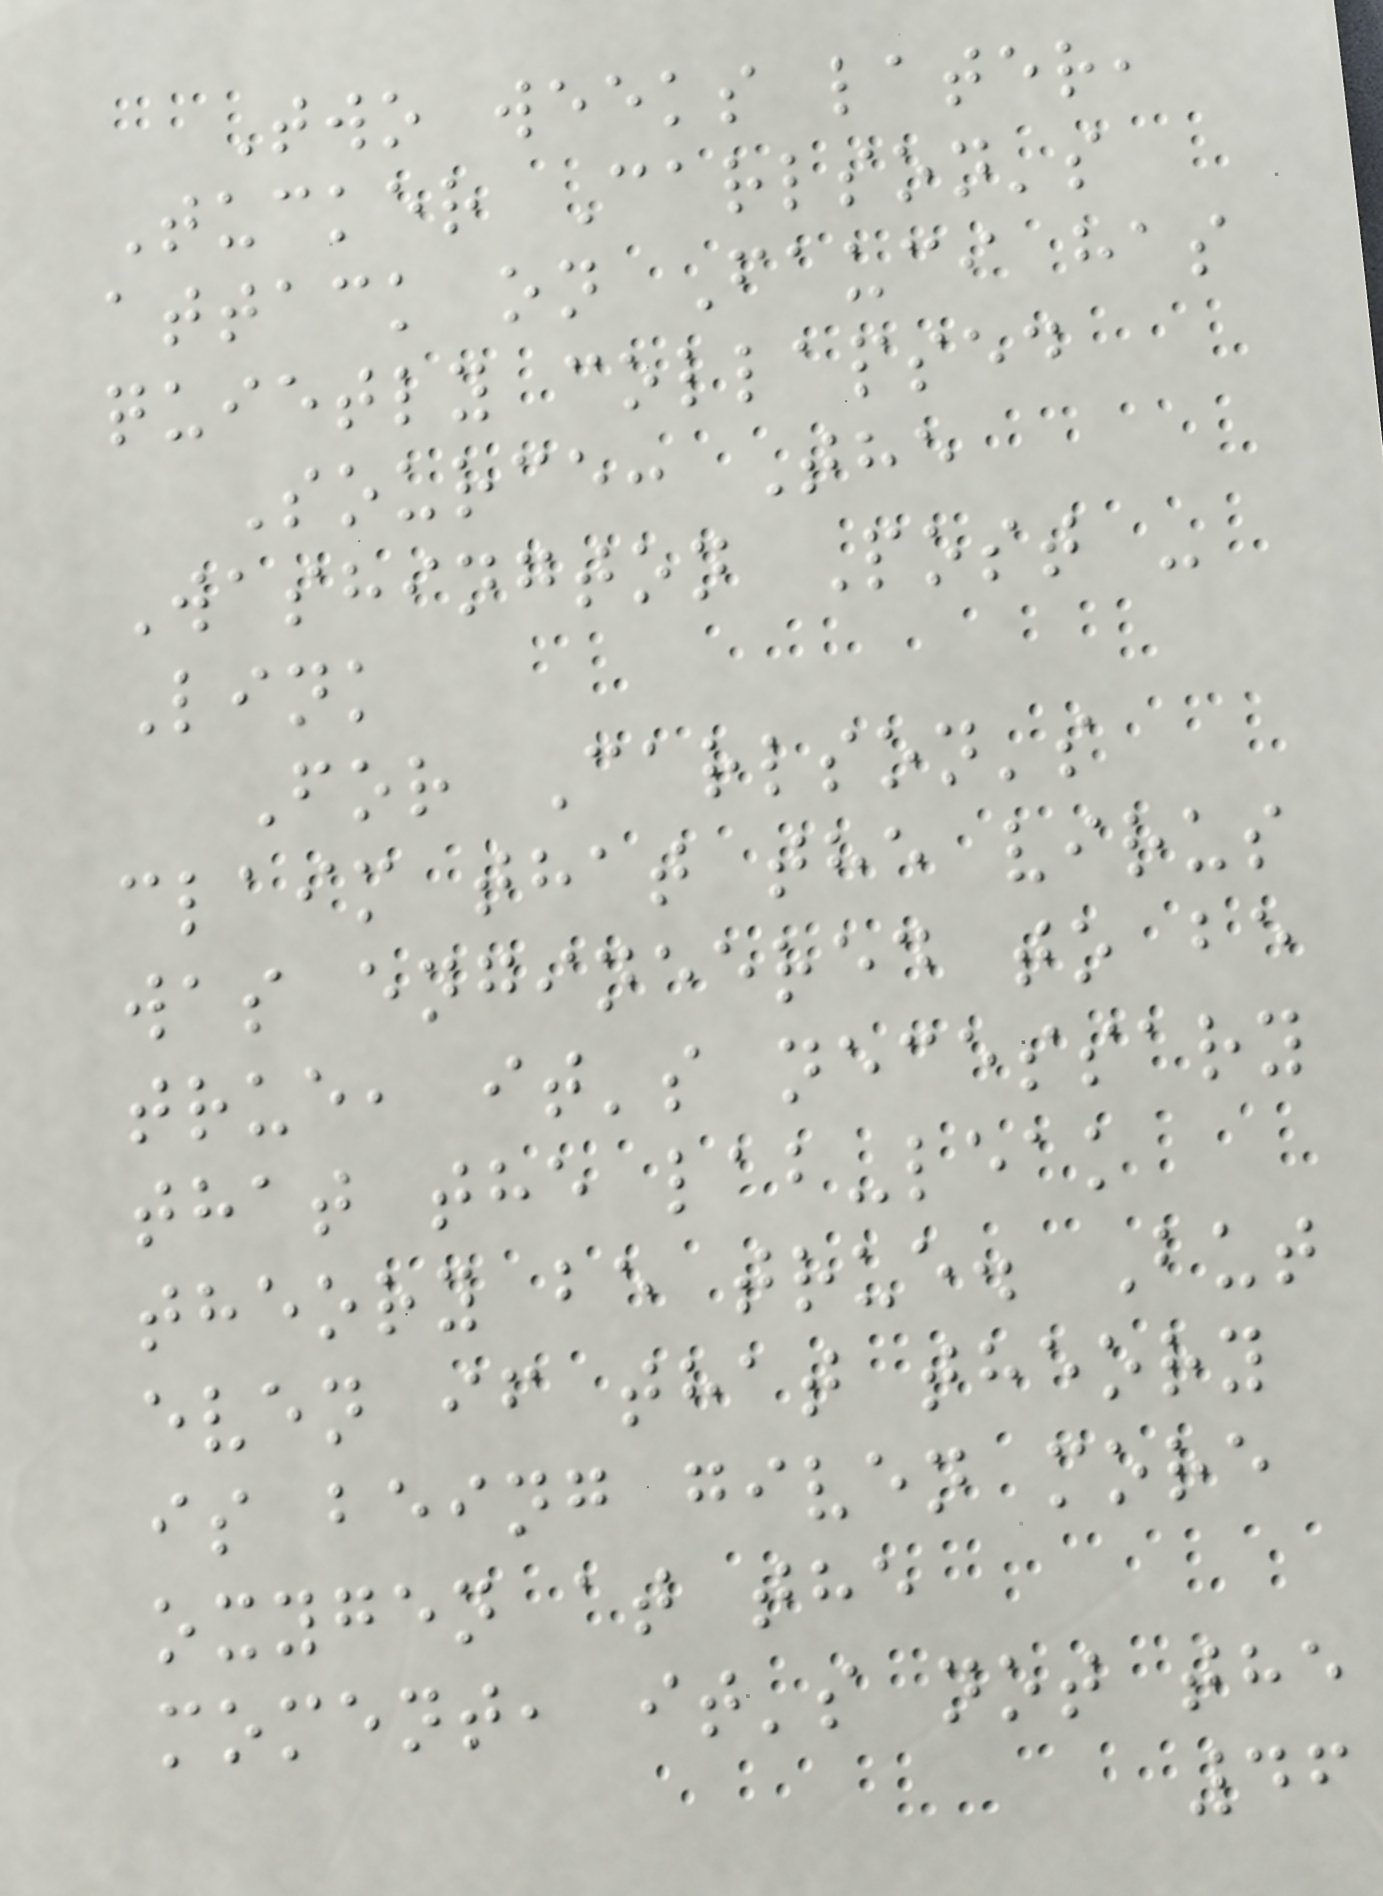Two weeks later,
Tucker Carlson's
attack on Fauci has
quietly collapsed
Source: The
Washington Post -
Link
For Carlson's
claim that the virus
was engineered to be
true, it's necessary
that the lab-leak
theory be true. But
even if that theory
is being given more
oxygen at the
moment, it's not the
46
